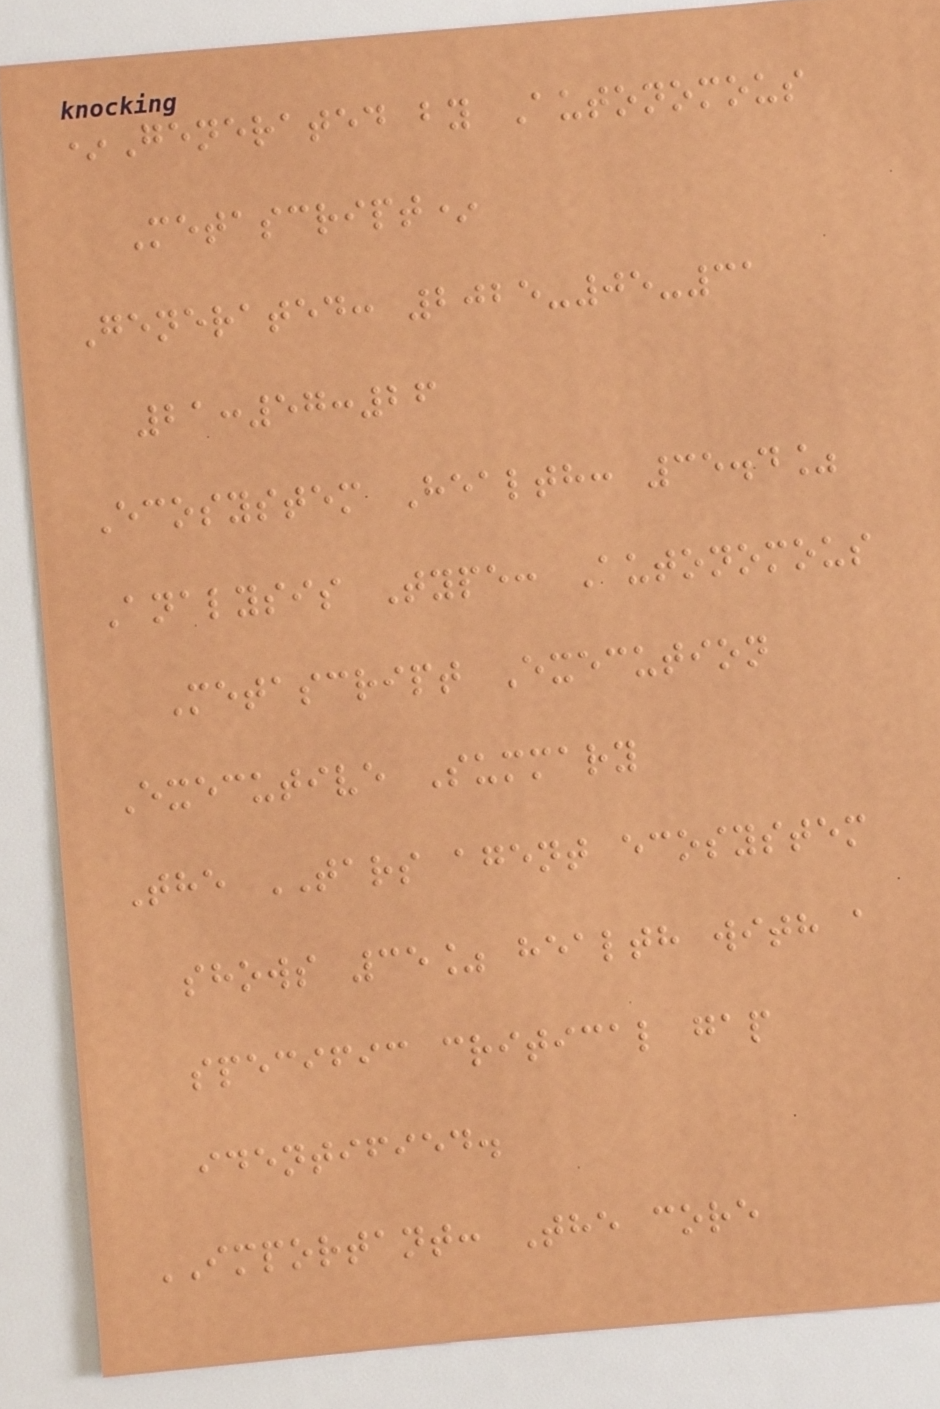*Generated by Autonomous
Metascript*
Generated: 2025-05-31
21:57:26
Ecosystem Health: 35.4%
Analysis Type: Autonomous
Metascript Execution
Executive Summary
The TARS agent ecosystem
shows 35% health with a
specific critical gap
identified.
IMPORTANT: The core
